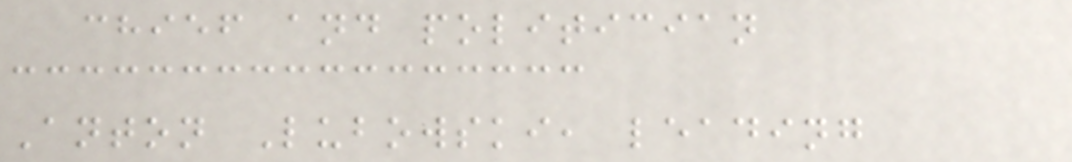chief and politician
Anton Lubowski, leading
